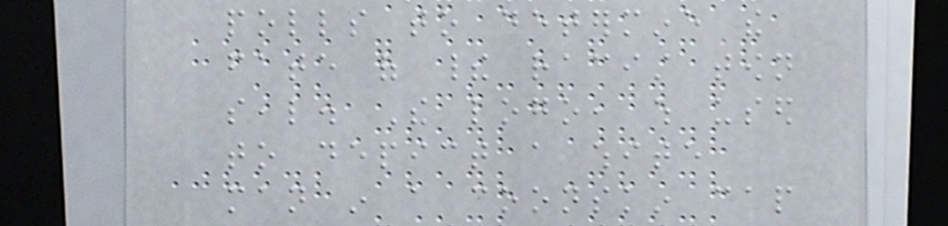polls to determine the
fate of their racist town
seal. The logo, which used
to depict a white
man in a coonskin cap
